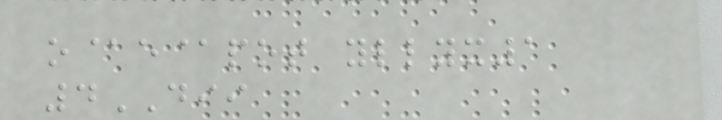o@e@pot yllyx1
4DII
